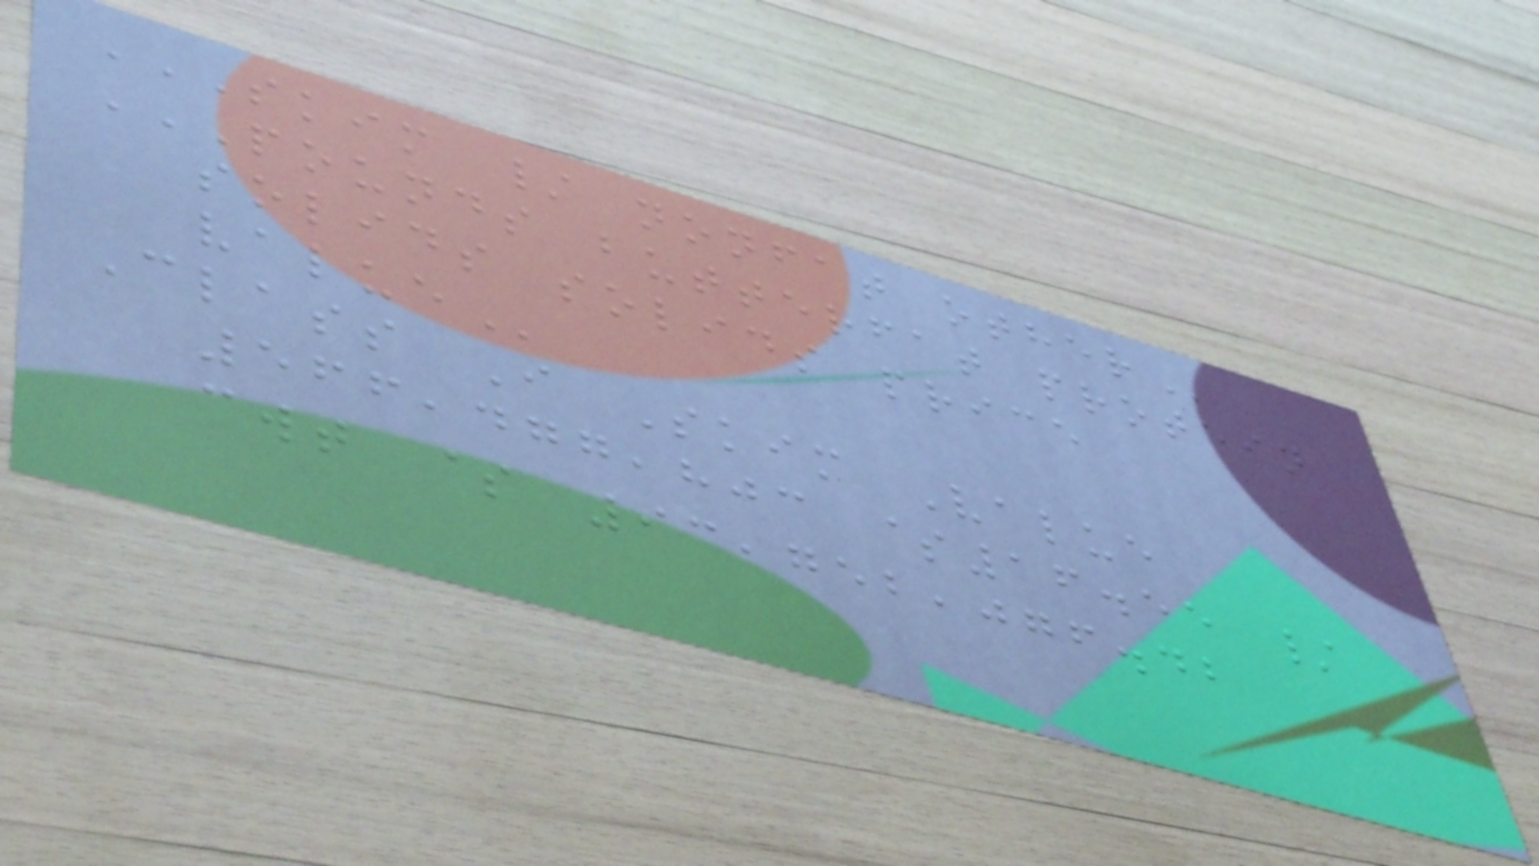SKIM / NONFAT OTHER
POUNDS BUTTERFAT PROTEIN
SOLIDS SOLIDS PRICE
VALUE
Class I Skim Value
566,477,803 $16.55 /
cwt $ 93,752,076.42
